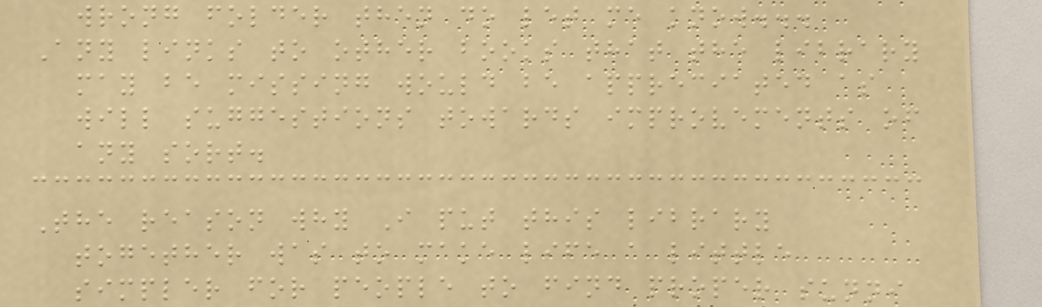wrong folder then do let me know...
Any links to other books that the library
may be missing would be appreciated as
will suggestions towards improvements of
any sort.
The reason why I put this library
together was to make life a little
simpler for people to find proper sunni
